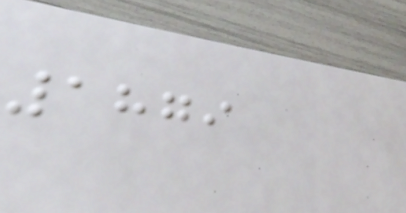1879
